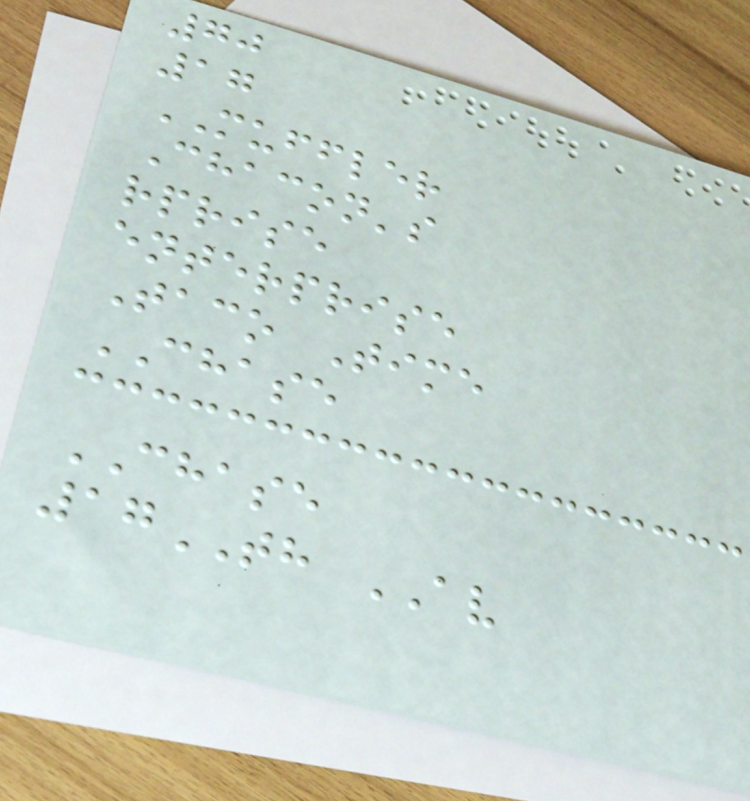70
17
MUFFLER
Chacon's
rprise
enterprise
Taco Time
CHASE
CHASE
17TH AV
